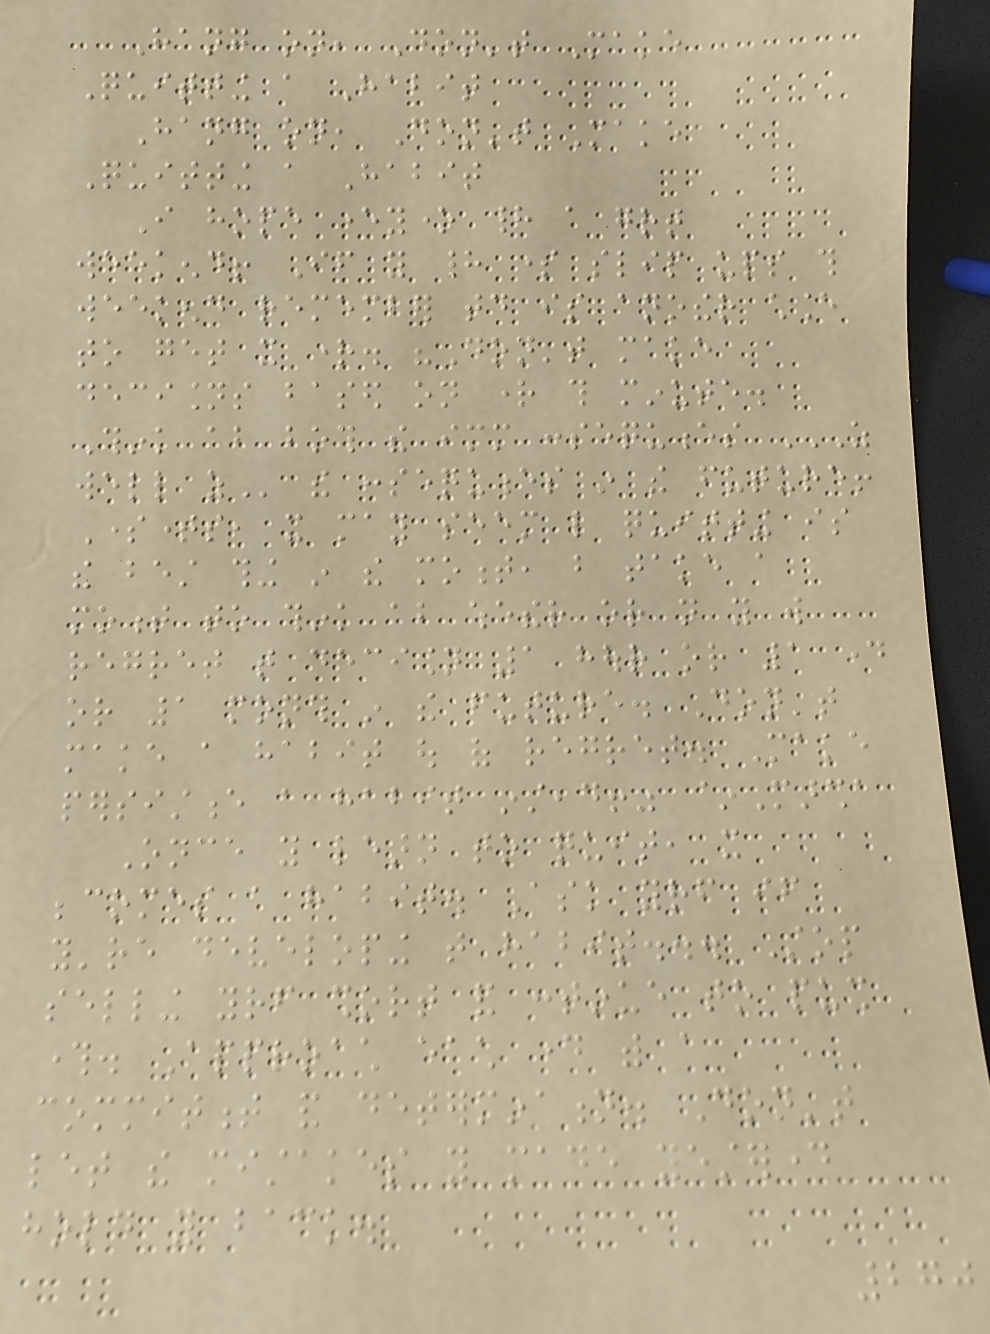Hang on, Don't Make
Quitting a Habit
Hang on, Don't Make
Quitting a Habit
I hope everyone had a great
weekend! If you had some slip ups this
weekend remember today is another chance
to get it right. "Don't make
decisions based on right this minute.
Think about both the immediate consequences AS
WELL AS the consequences in the future!
Sometimes, it may seem like quitting is
the best thing in the moment, but take a
moment to think about whether or not you will
regret that decision 1 hour or 1 day
or 1 month in the future. Don't
make a habit out of regret. Make
persistence a habit instead!" ~Marsha
Once you learn to quit, it
becomes a habit. Ask yourself if
you're developing that habit... Stop
selling yourself short and continue to push
through. Approach each day with a
commitment and determination. Don't
let the mistakes you made yesterday
hold you back.
270
